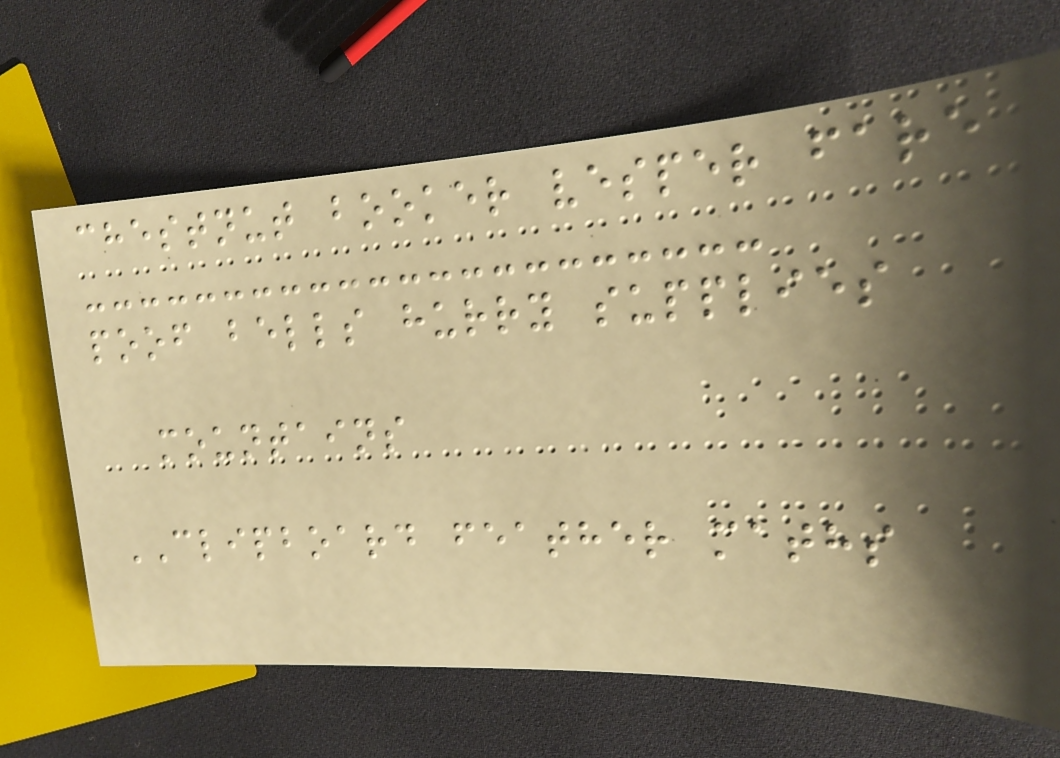chestnut booker vesper fare
poof bells hurry supplies
mountains
CLIPBOARD feather maths
